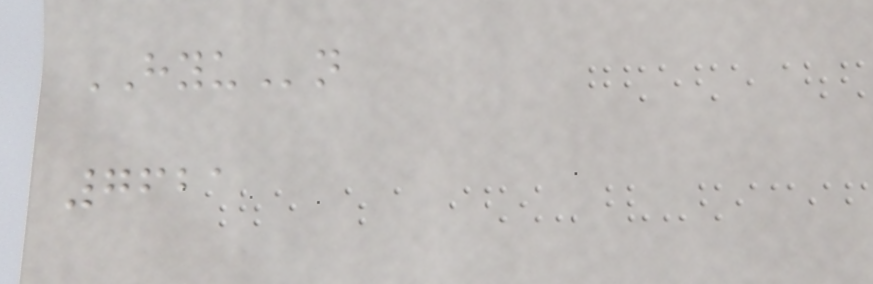HYUn
7621
